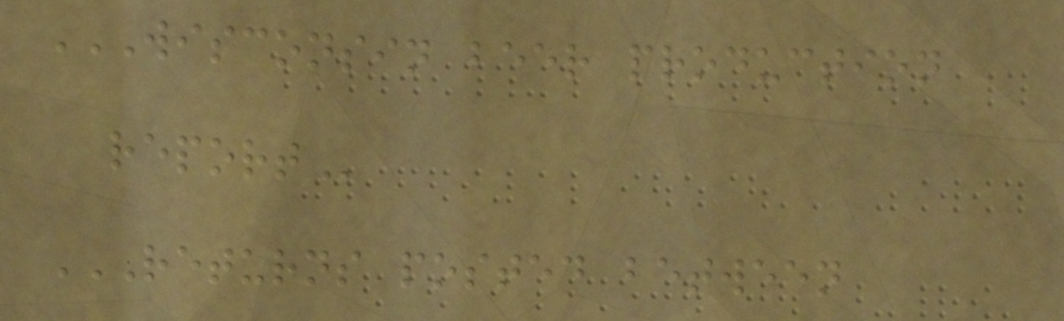WISCONSIN BEER PRODUCTION
REPORT
RETURNS POSTED BETWEEN
